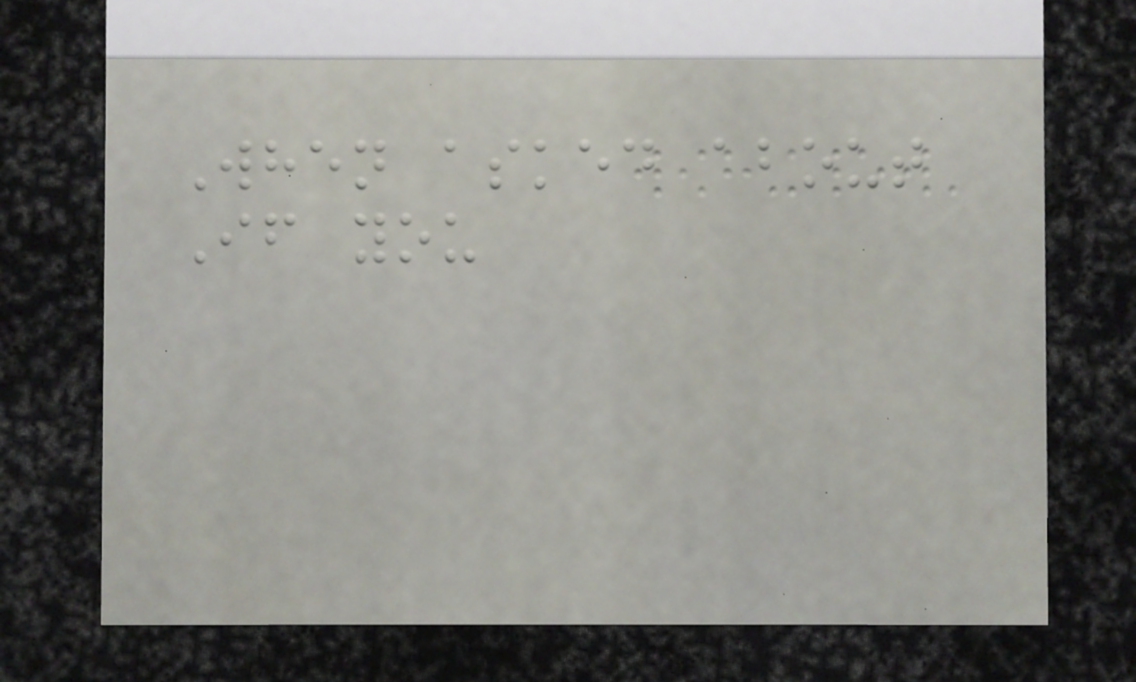When asked about
If you
